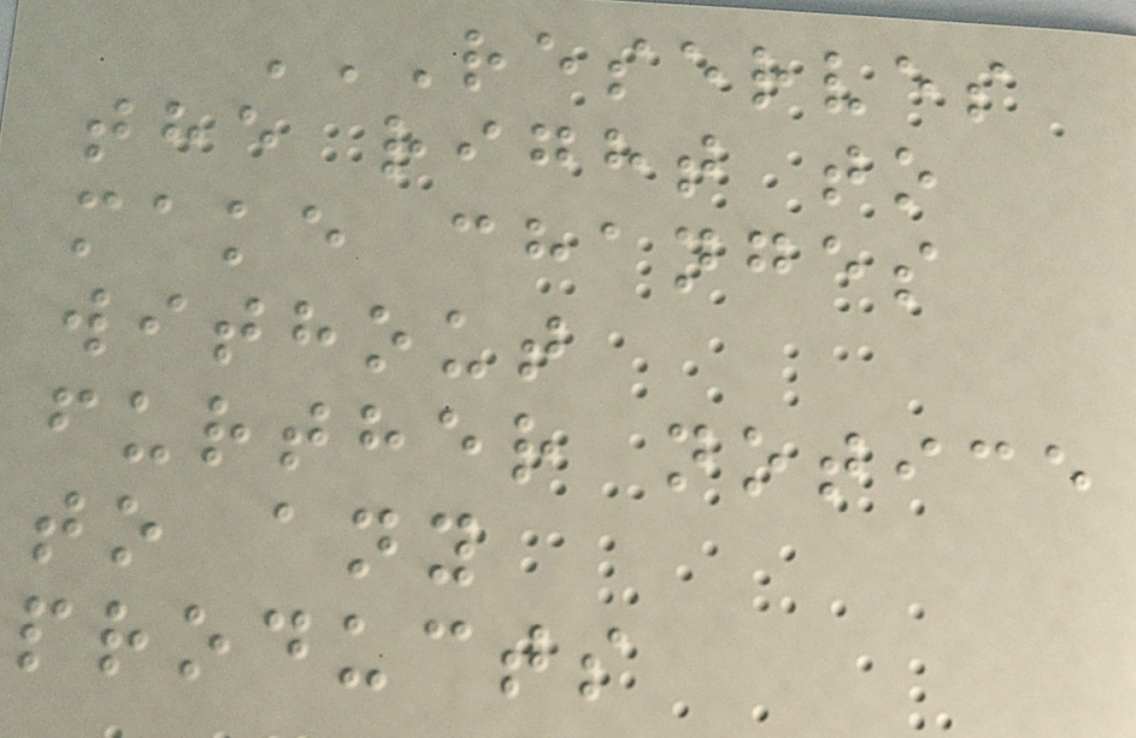RESERVES
THE RIGHT TO
MAKE CHANGES
WITHOUT
FURTHER NOTICE
TO ANY
PRODUCTS
